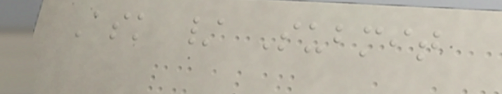Ask / Submit
